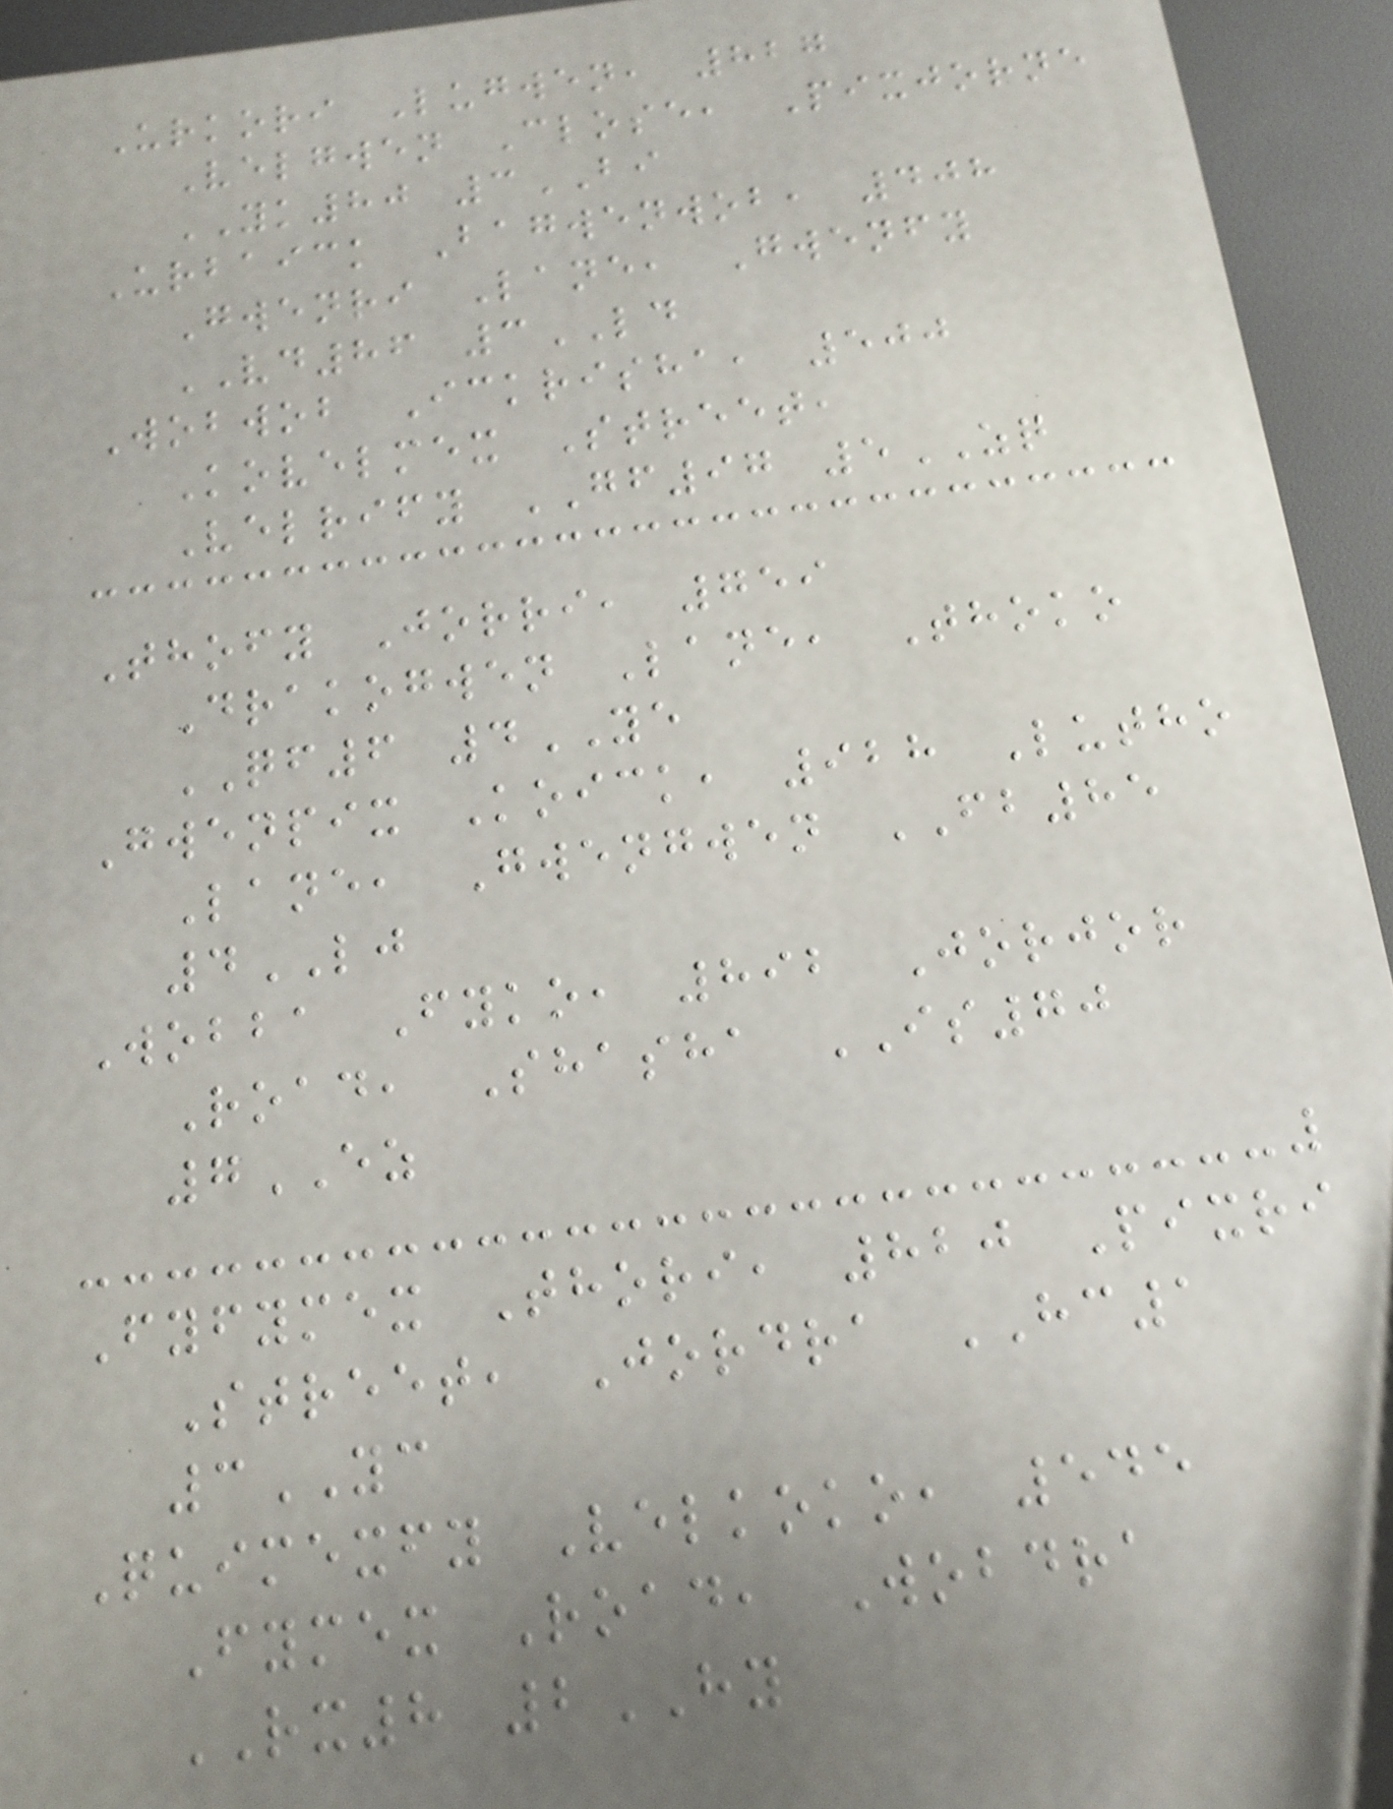Urkori Lugwen, 827
Velgwen Close, Pixjorne
YK80 3BI
Urbaick Bagwenwob, 408
Gwenri Lane, Gwenfy
VD86 3LD
Wobwob Ickrisha, 500
Kovelmex Street,
Velrify GF97 5ZQ
Thofy Jorri, 759
Drakogwen Lane, Thoko
QF6 4YE
Gwenpix Koick, 928 Lutho
Lane, Gwengwen FB85
4LJ
Wobba Fyko, 892 Jorjor
Road, Shasha IS70
7EZ
Fyfymex Thori, 820 Pixri
Street, Jordra HC1
3YC
Quimexfy Velkoko, 545
Fymex Road, Wobdra
RX8 2HY
